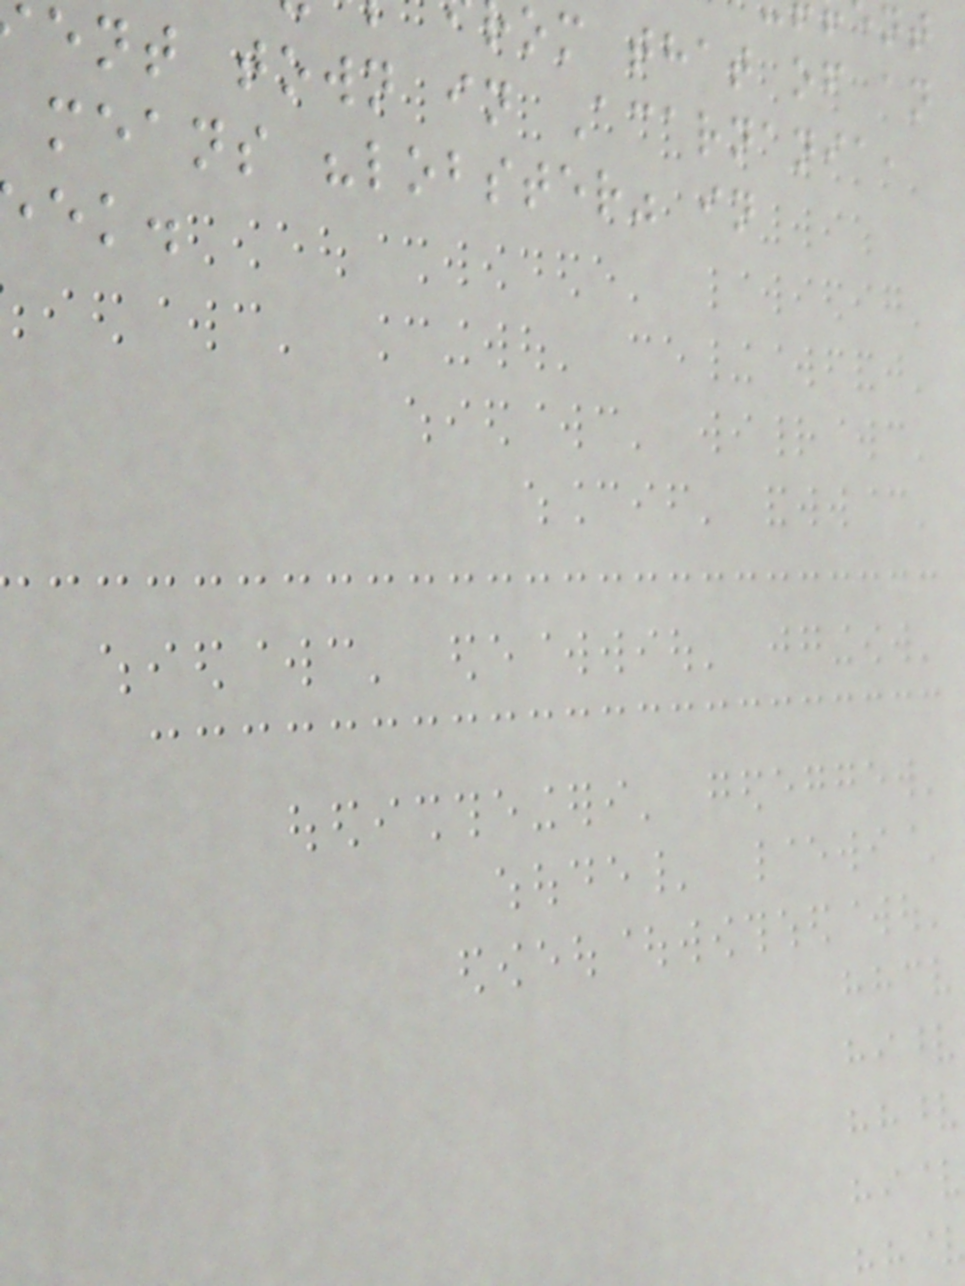om that of an
ent town in Acarnania,
means "lobster" in
